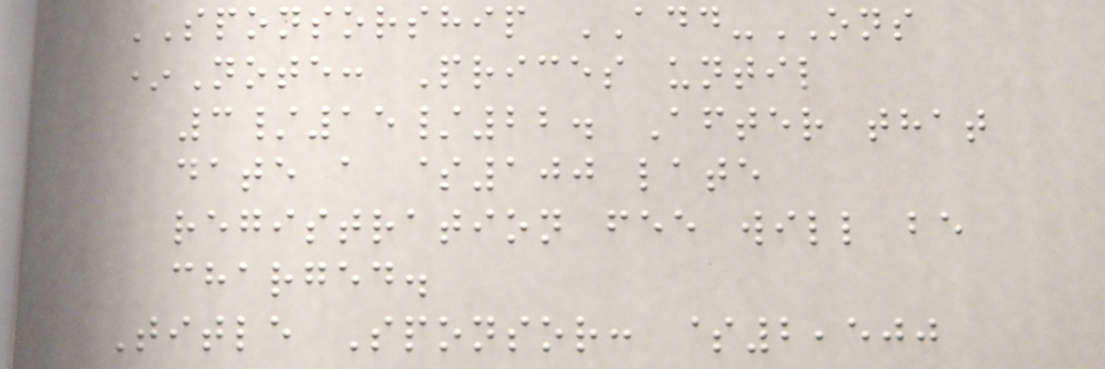SPONSORSHIP ADD-ONS
*Note: Prices until
3/15/22. After that
date a $100 late
registration fee will be
charged.
Title Sponsor: $2,500
